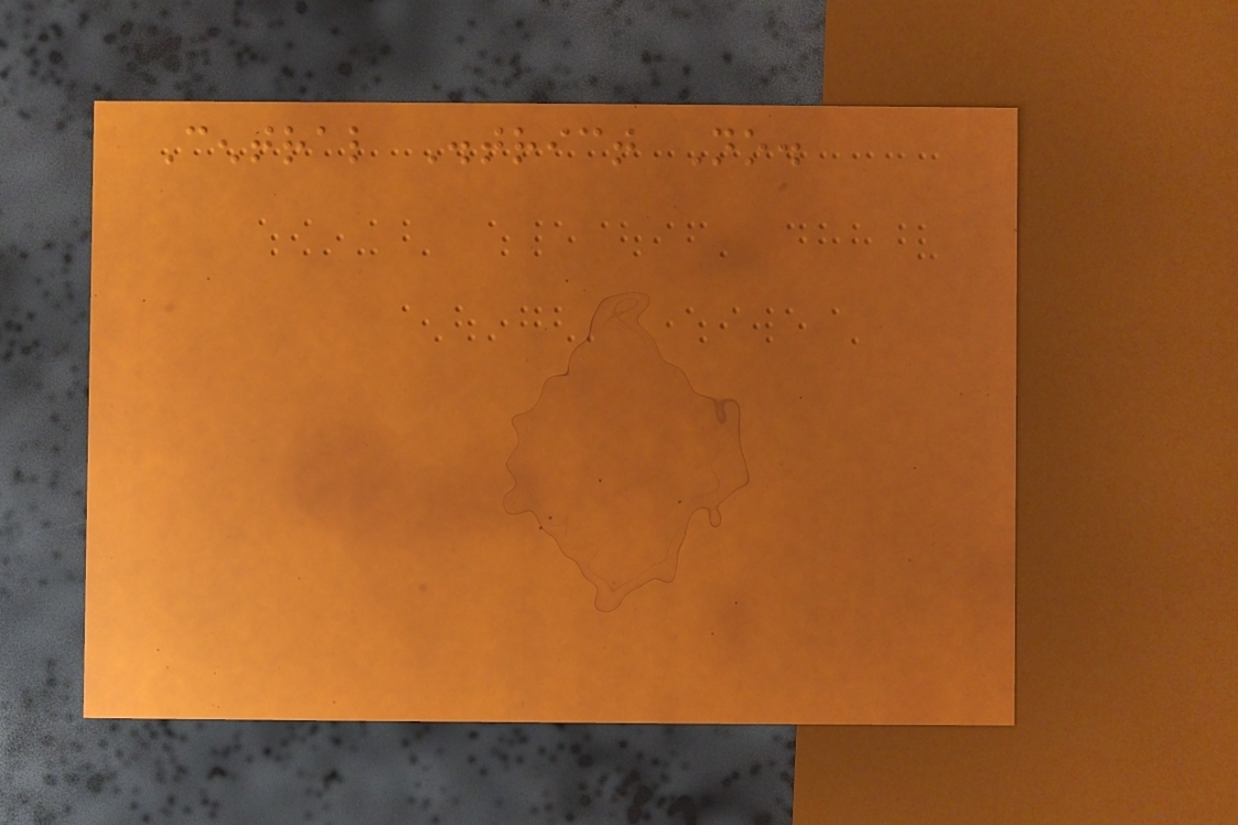Central District No.
